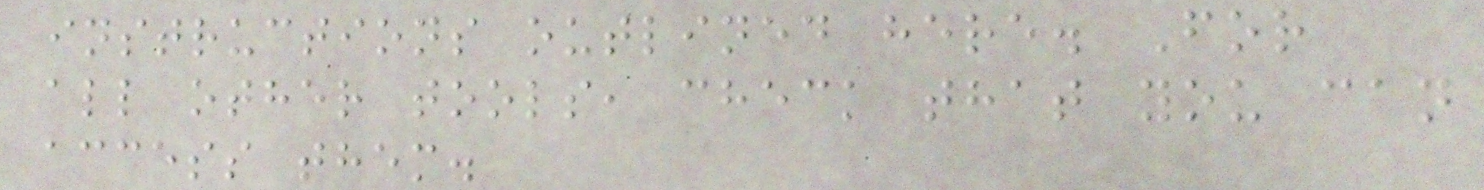instructions outlined here. For
all other tools, check that you can
access them.
